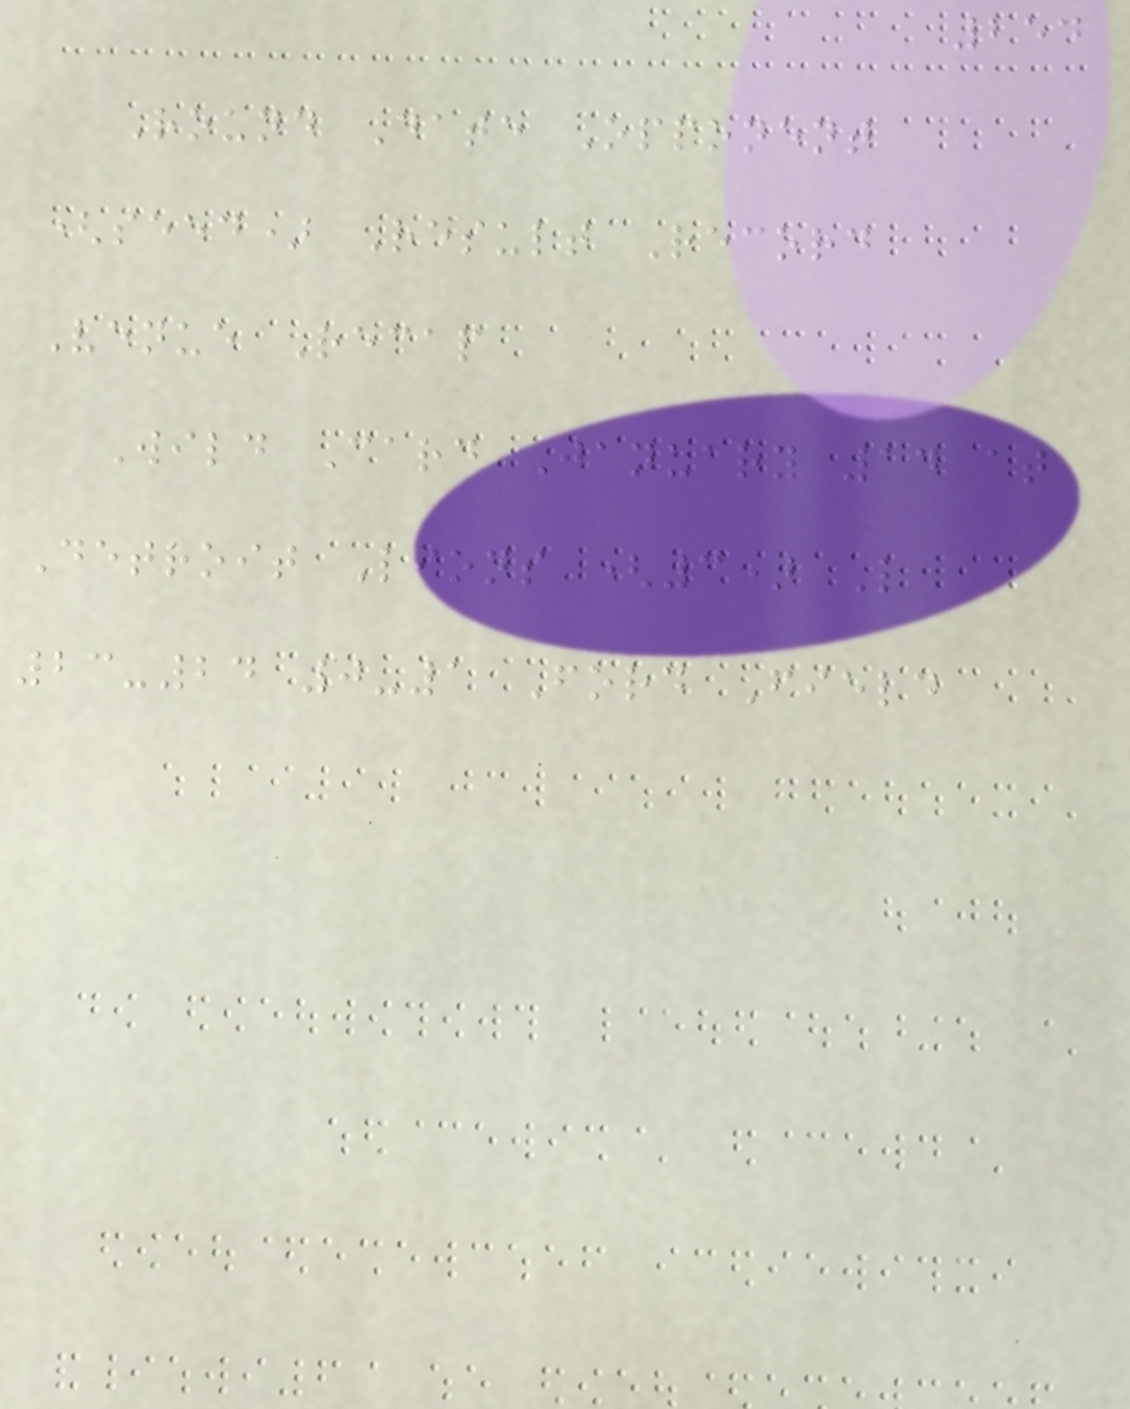254
Round Date Opponent
(seed) Result Record
Venue Recap
Wild Card January 14 at
Detroit Lions (3) L
23-24 0-1 Ford Field
